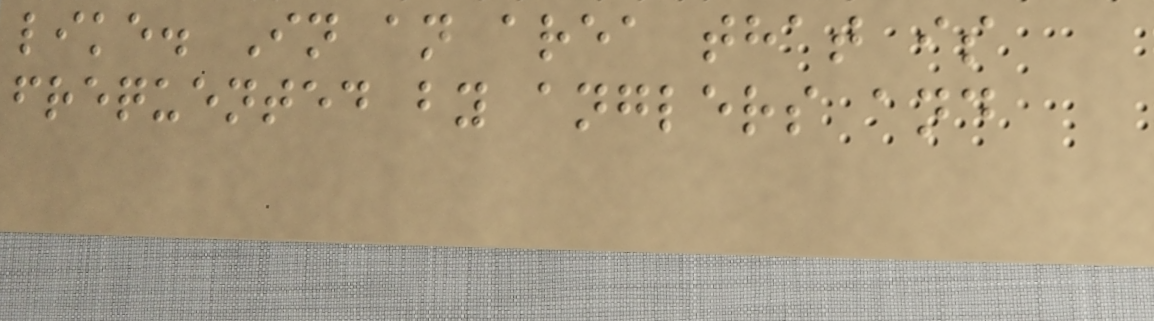like. In an area that is
frequented by anglers and
